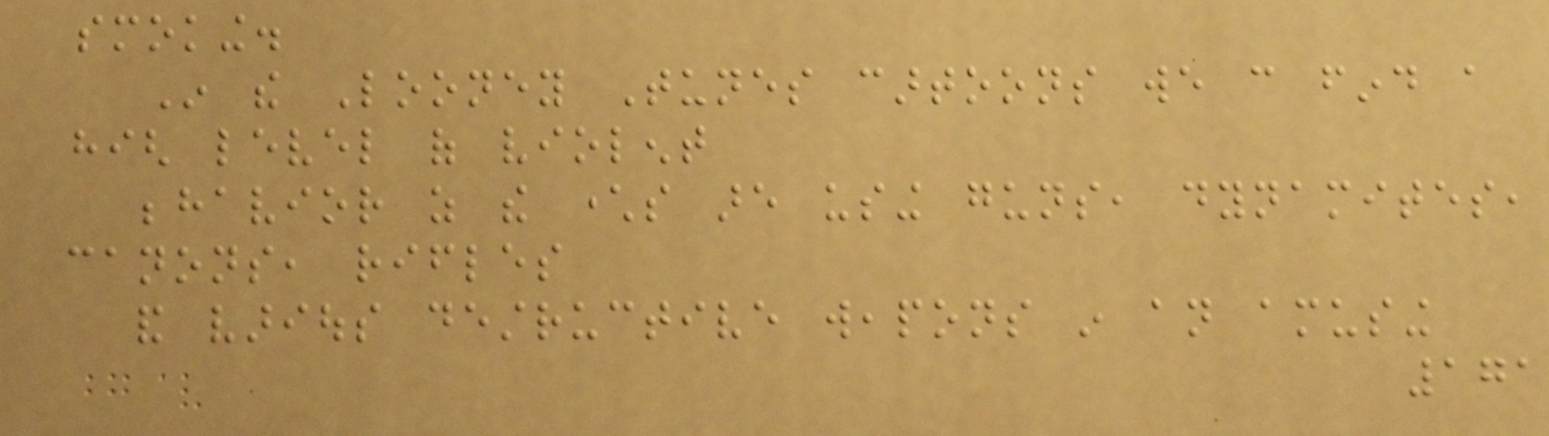smoking.
In the Looney Tunes cartoons we can find a
high level of violent
behavior as the characters are using guns, dynamites,
canons, rifles
and various destructive weapons in an amusing
171
